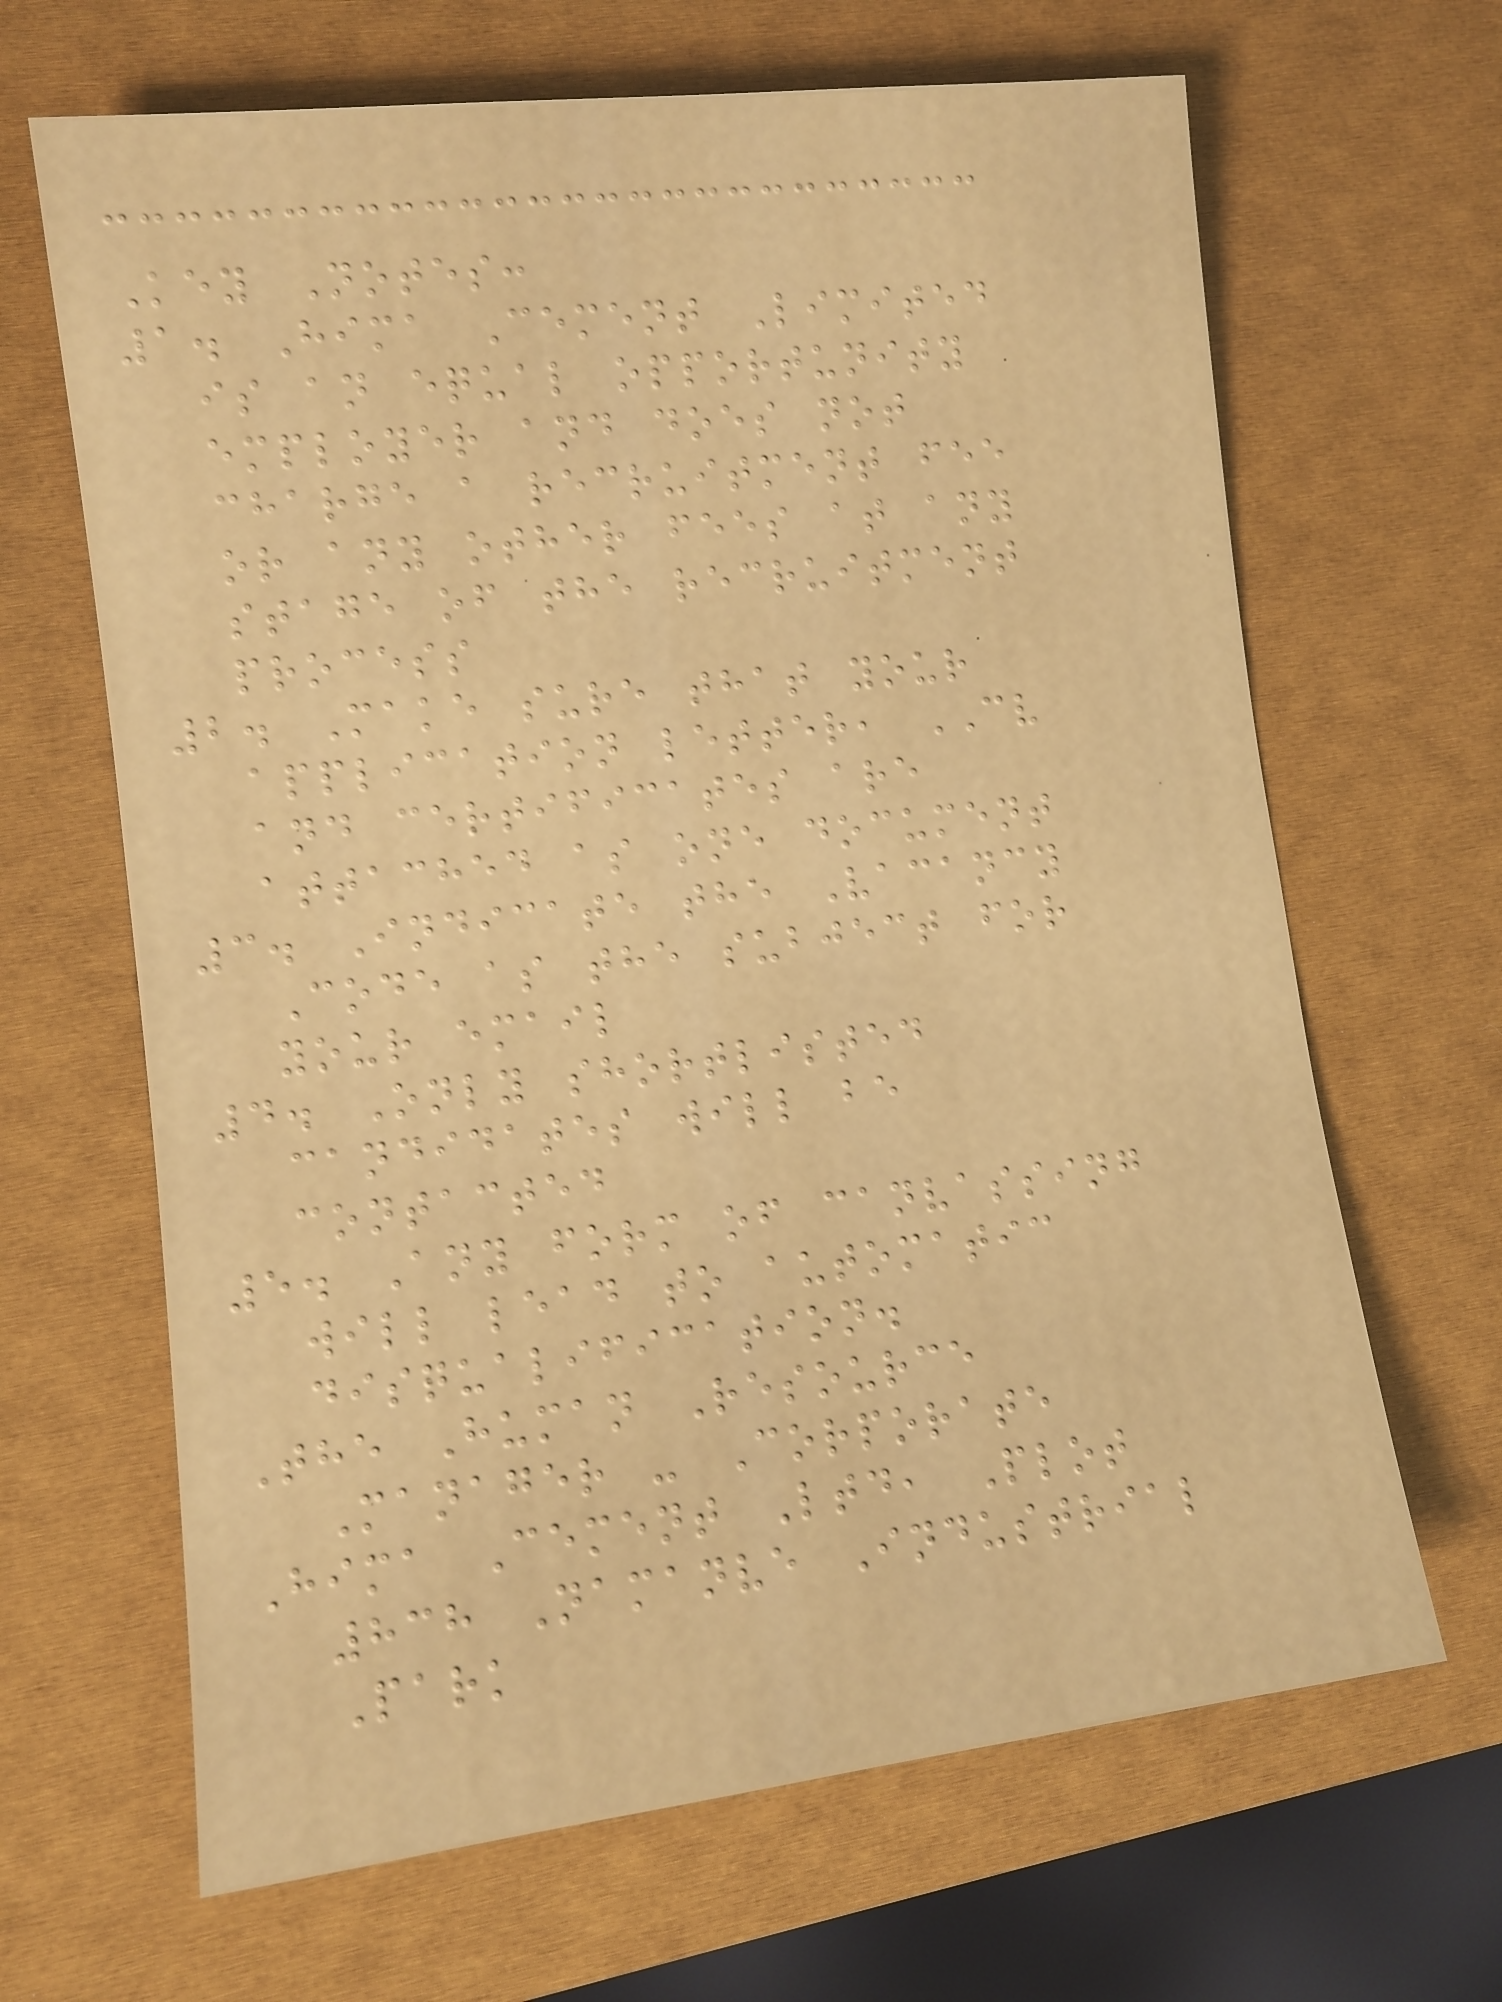Key Notes:
1. Hima Cement Limited
is an equal opportunity
employer and does not
charge a recruitment fee
or any other fees at any
stage of the recruitment
process
2. Make sure that your
application letter, CV
and certificates are
attached as one document
3. Indicate the Vacancy
Code as the subject for
your email
4. Only shortlisted
candidates will be
contacted
5. Any form of canvassing
will lead to automatic
disqualification.
The Human Resource
Manager - Corporate
Hima Cement Ltd, Plot
838 Namanve Industrial
Park
